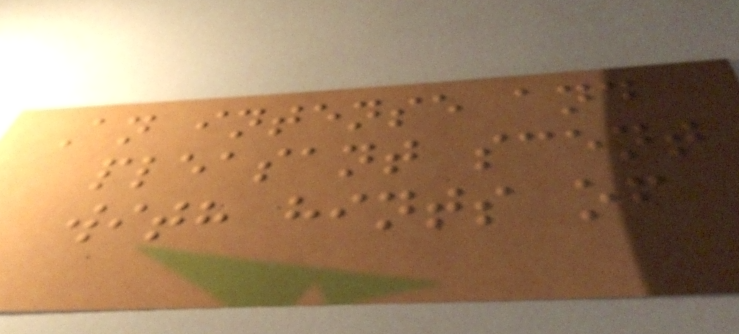An intense and
pleasant scent
with hints of
